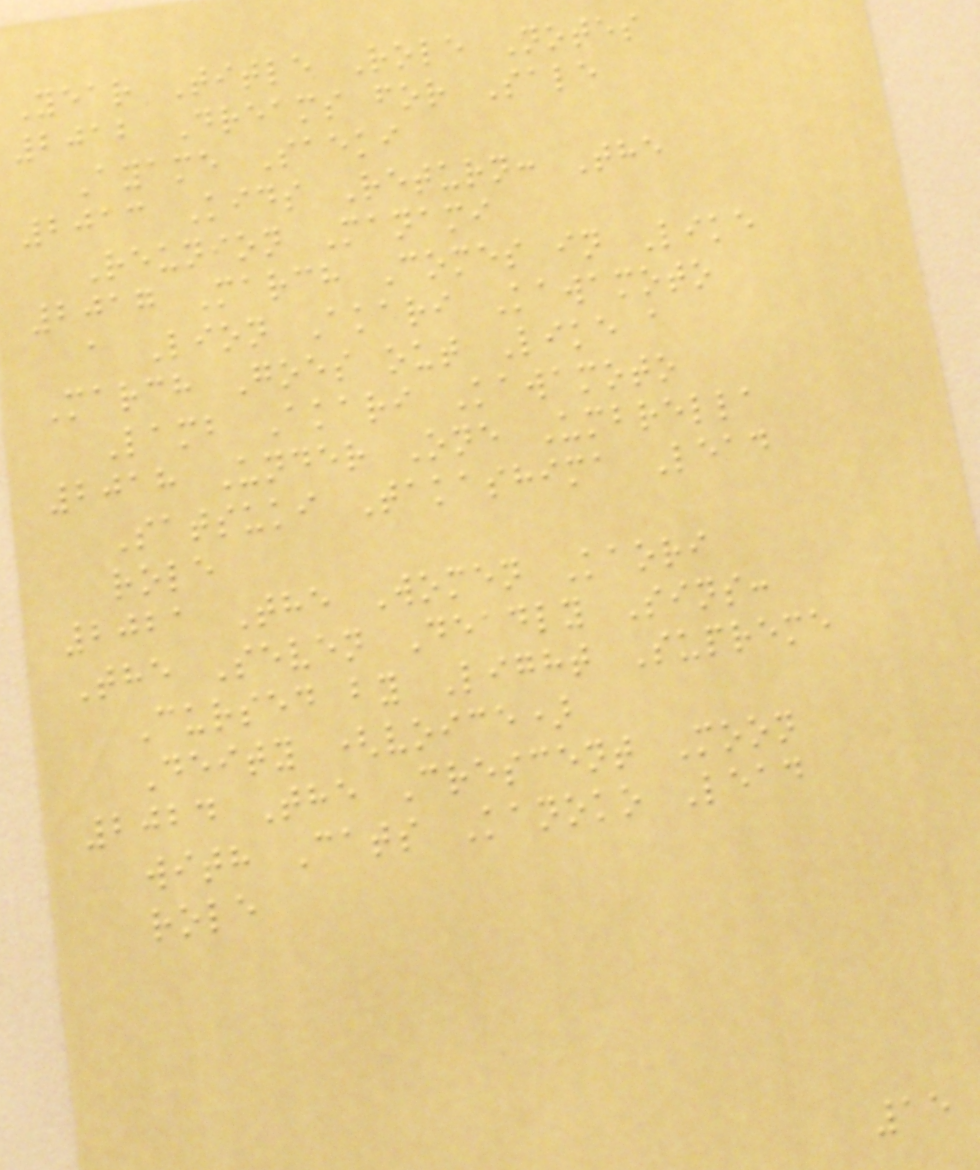Year Title Role Notes
2012 Dreams for Sale
Ayame Saeki
2013 Kids Return: The
Reunion Manami
2017 March Comes in Like
a Lion Akari Kawamoto
March Goes out Like a
Lamb Akari Kawamoto
2018 Under One Umbrella
Satsuki Takashima Lead
role
2021 The Women Kaori
The Seven Deadly Sins:
Cursed by Light Supreme
Deity (voice)
2024 The Crescent Moon
with Cats Kanoko Lead
role
15
